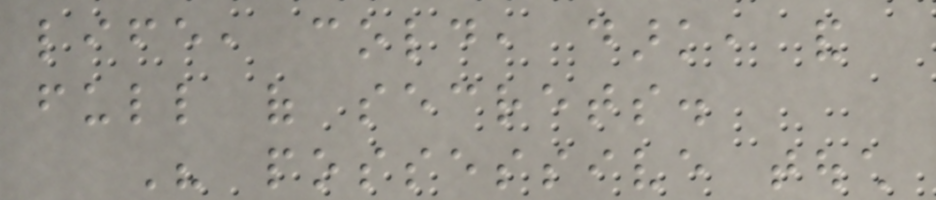life, cold, dark, and
full of secrets.
His possessive touch
